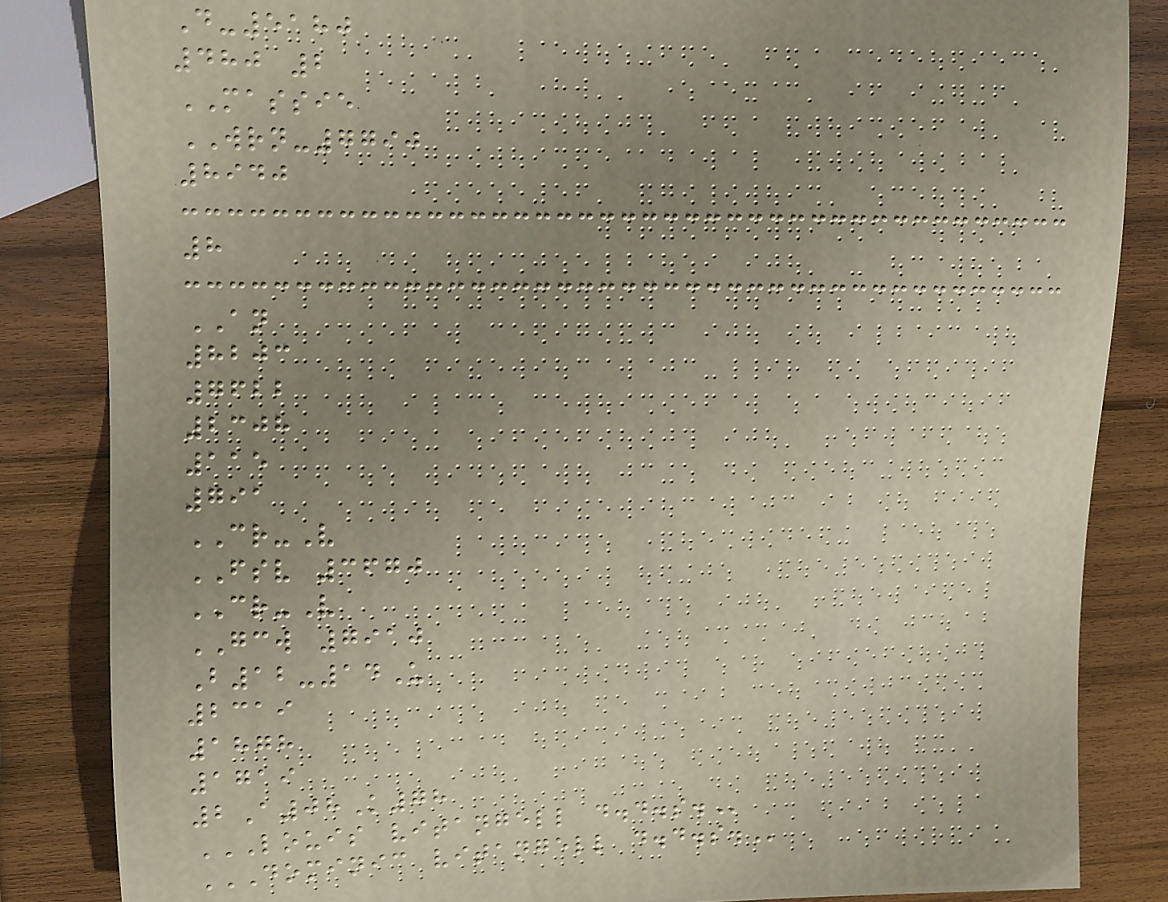D-5180
480 2
MASSIE
WRN-7790
8940
8
AN
8203
7622
2308
115
791
CR-V
FSV 3670
CR-V
GCW 7910
B12-14U
2319
1878
1719
2A08K78
LOUIS VITANGELL D.D.S.
DOMINIC VITANGELL D.D.S.
